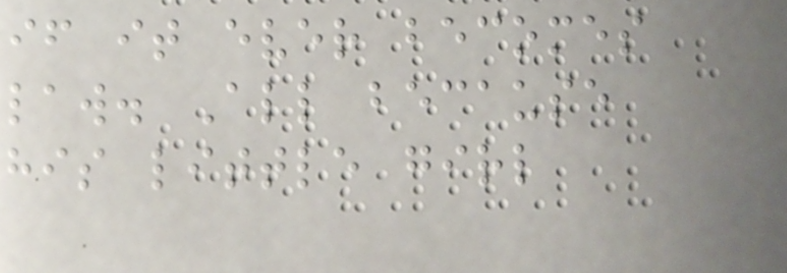if it ever becomes
law. All because
his little girl
